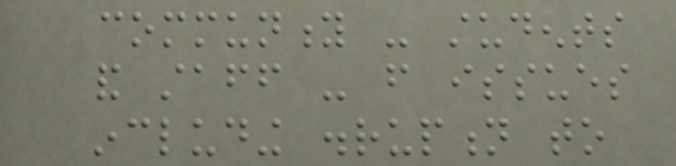community - students
and staff - from issues
including disruption to
